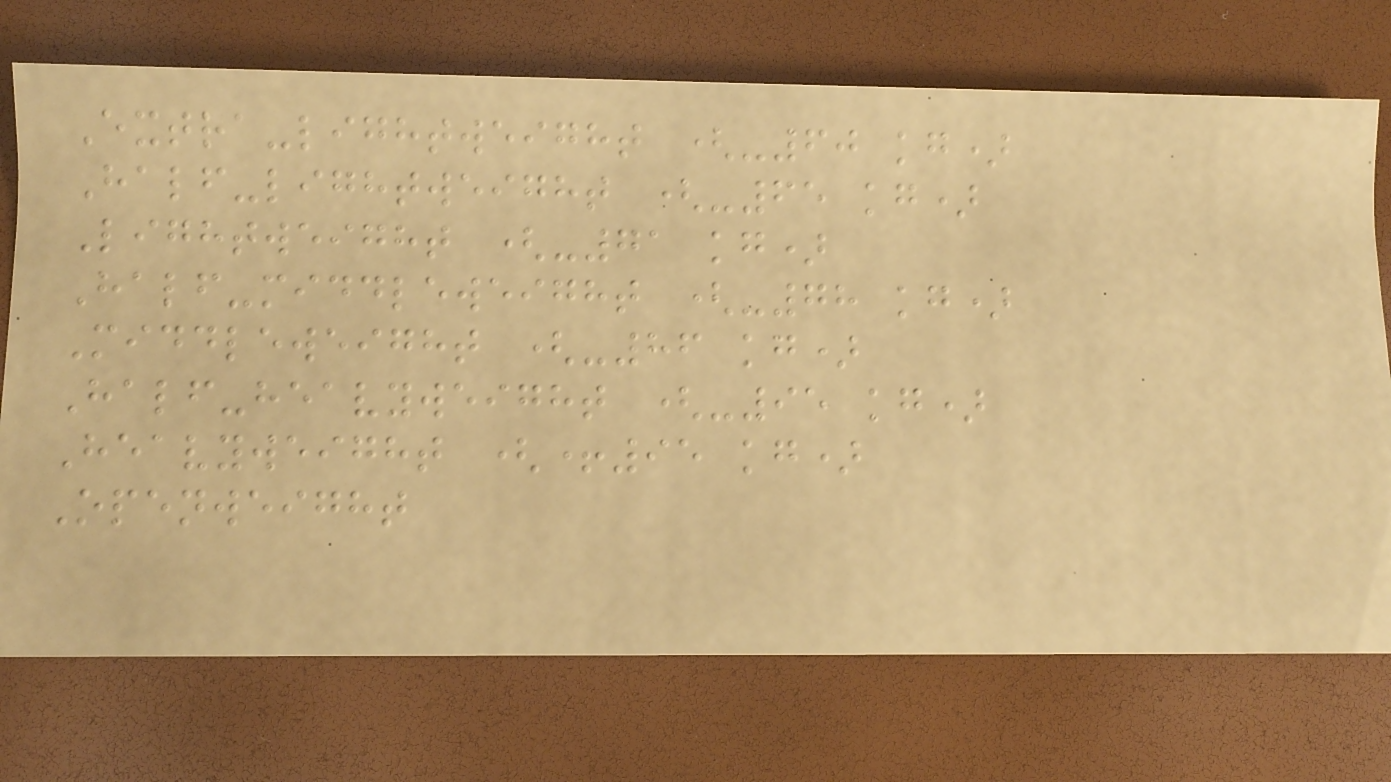Extra-lightweight (-60 kg)
Half-lightweight (-65 kg)
Lightweight (-71 kg)
Half-middleweight (-78 kg)
Middleweight (-86 kg)
Half-heavyweight (-95 kg)
Heavyweight (+95 kg)
Openweight
